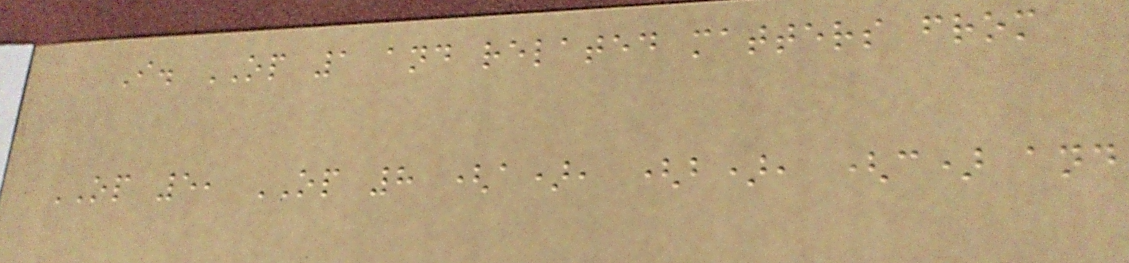I. OP 1 and related matters from
OP 5, OP 8 (a), (b), (c) and
